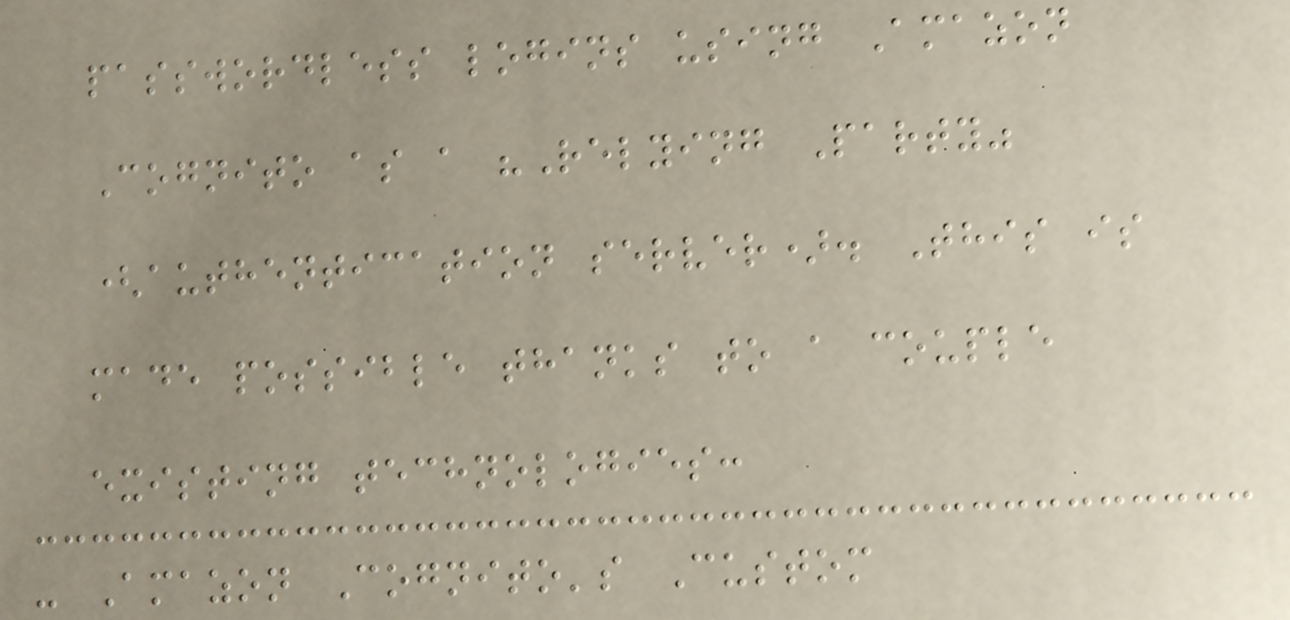passwordless logins using Amazon
Cognito as a "Relying Party"
(authentication server). This is
made possible thanks to a couple
existing technologies:
- Amazon Cognito's Custom
